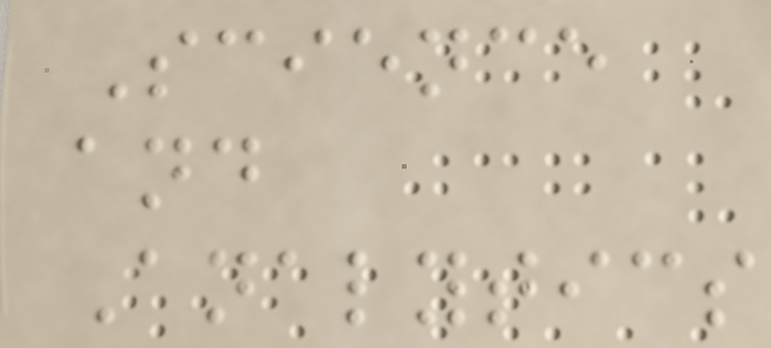Science
and
Analytics
